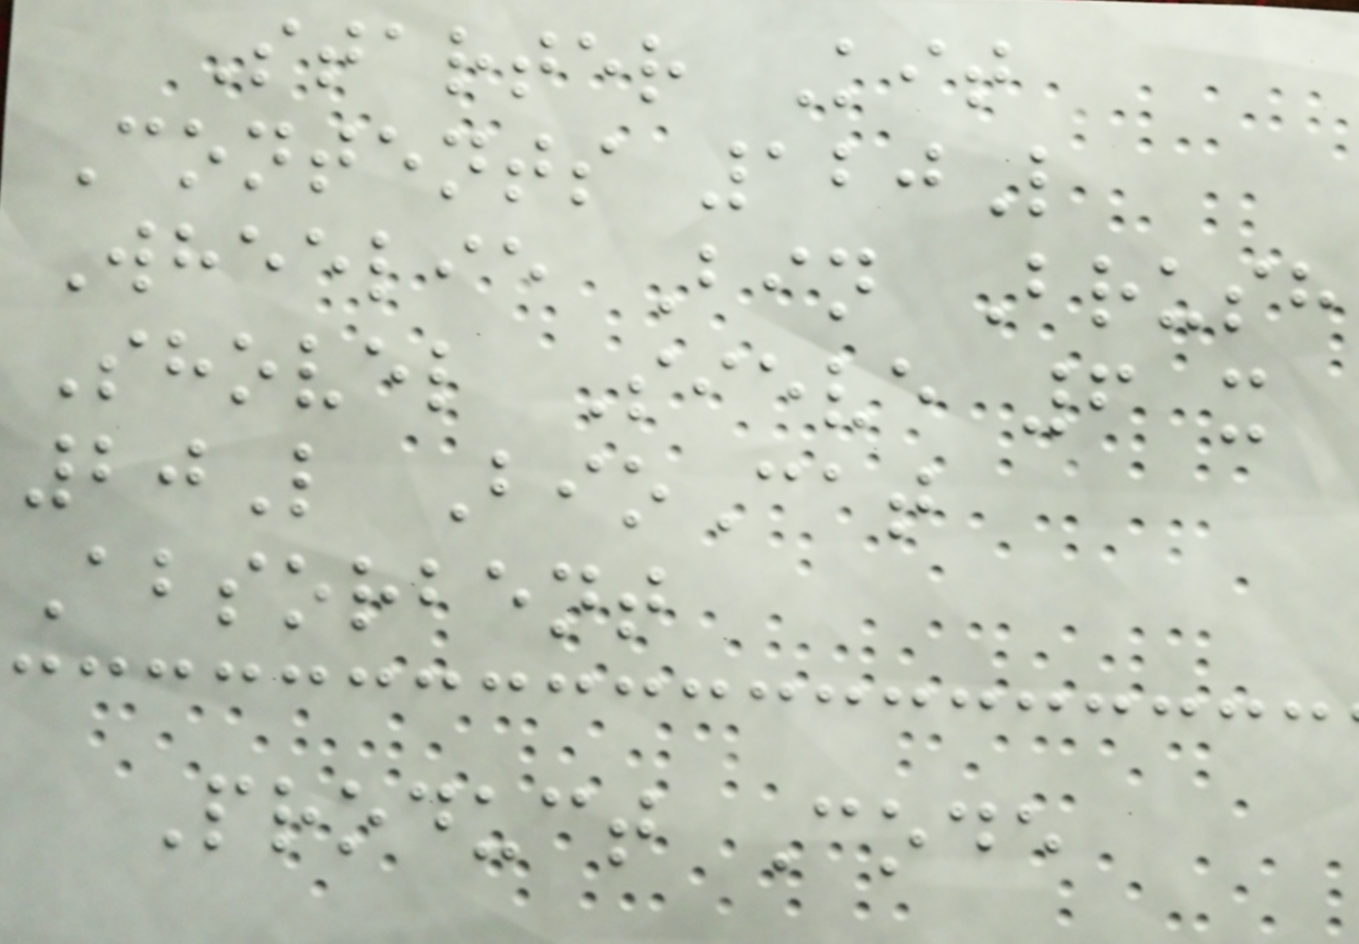Starter Kit
Contents 120L
Wheelie Bin Brush
Shovel Sieve 6 x
20L BioCat
Absorbent
Product Code
